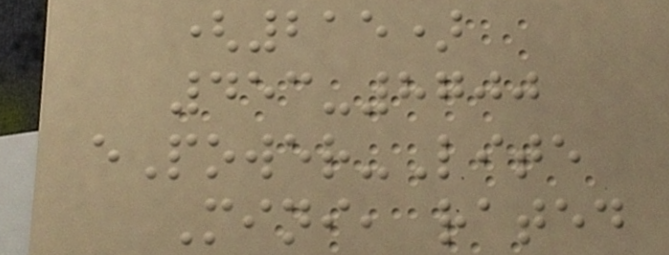(215)
453-8700
ePower-Lite
Mini, rated
